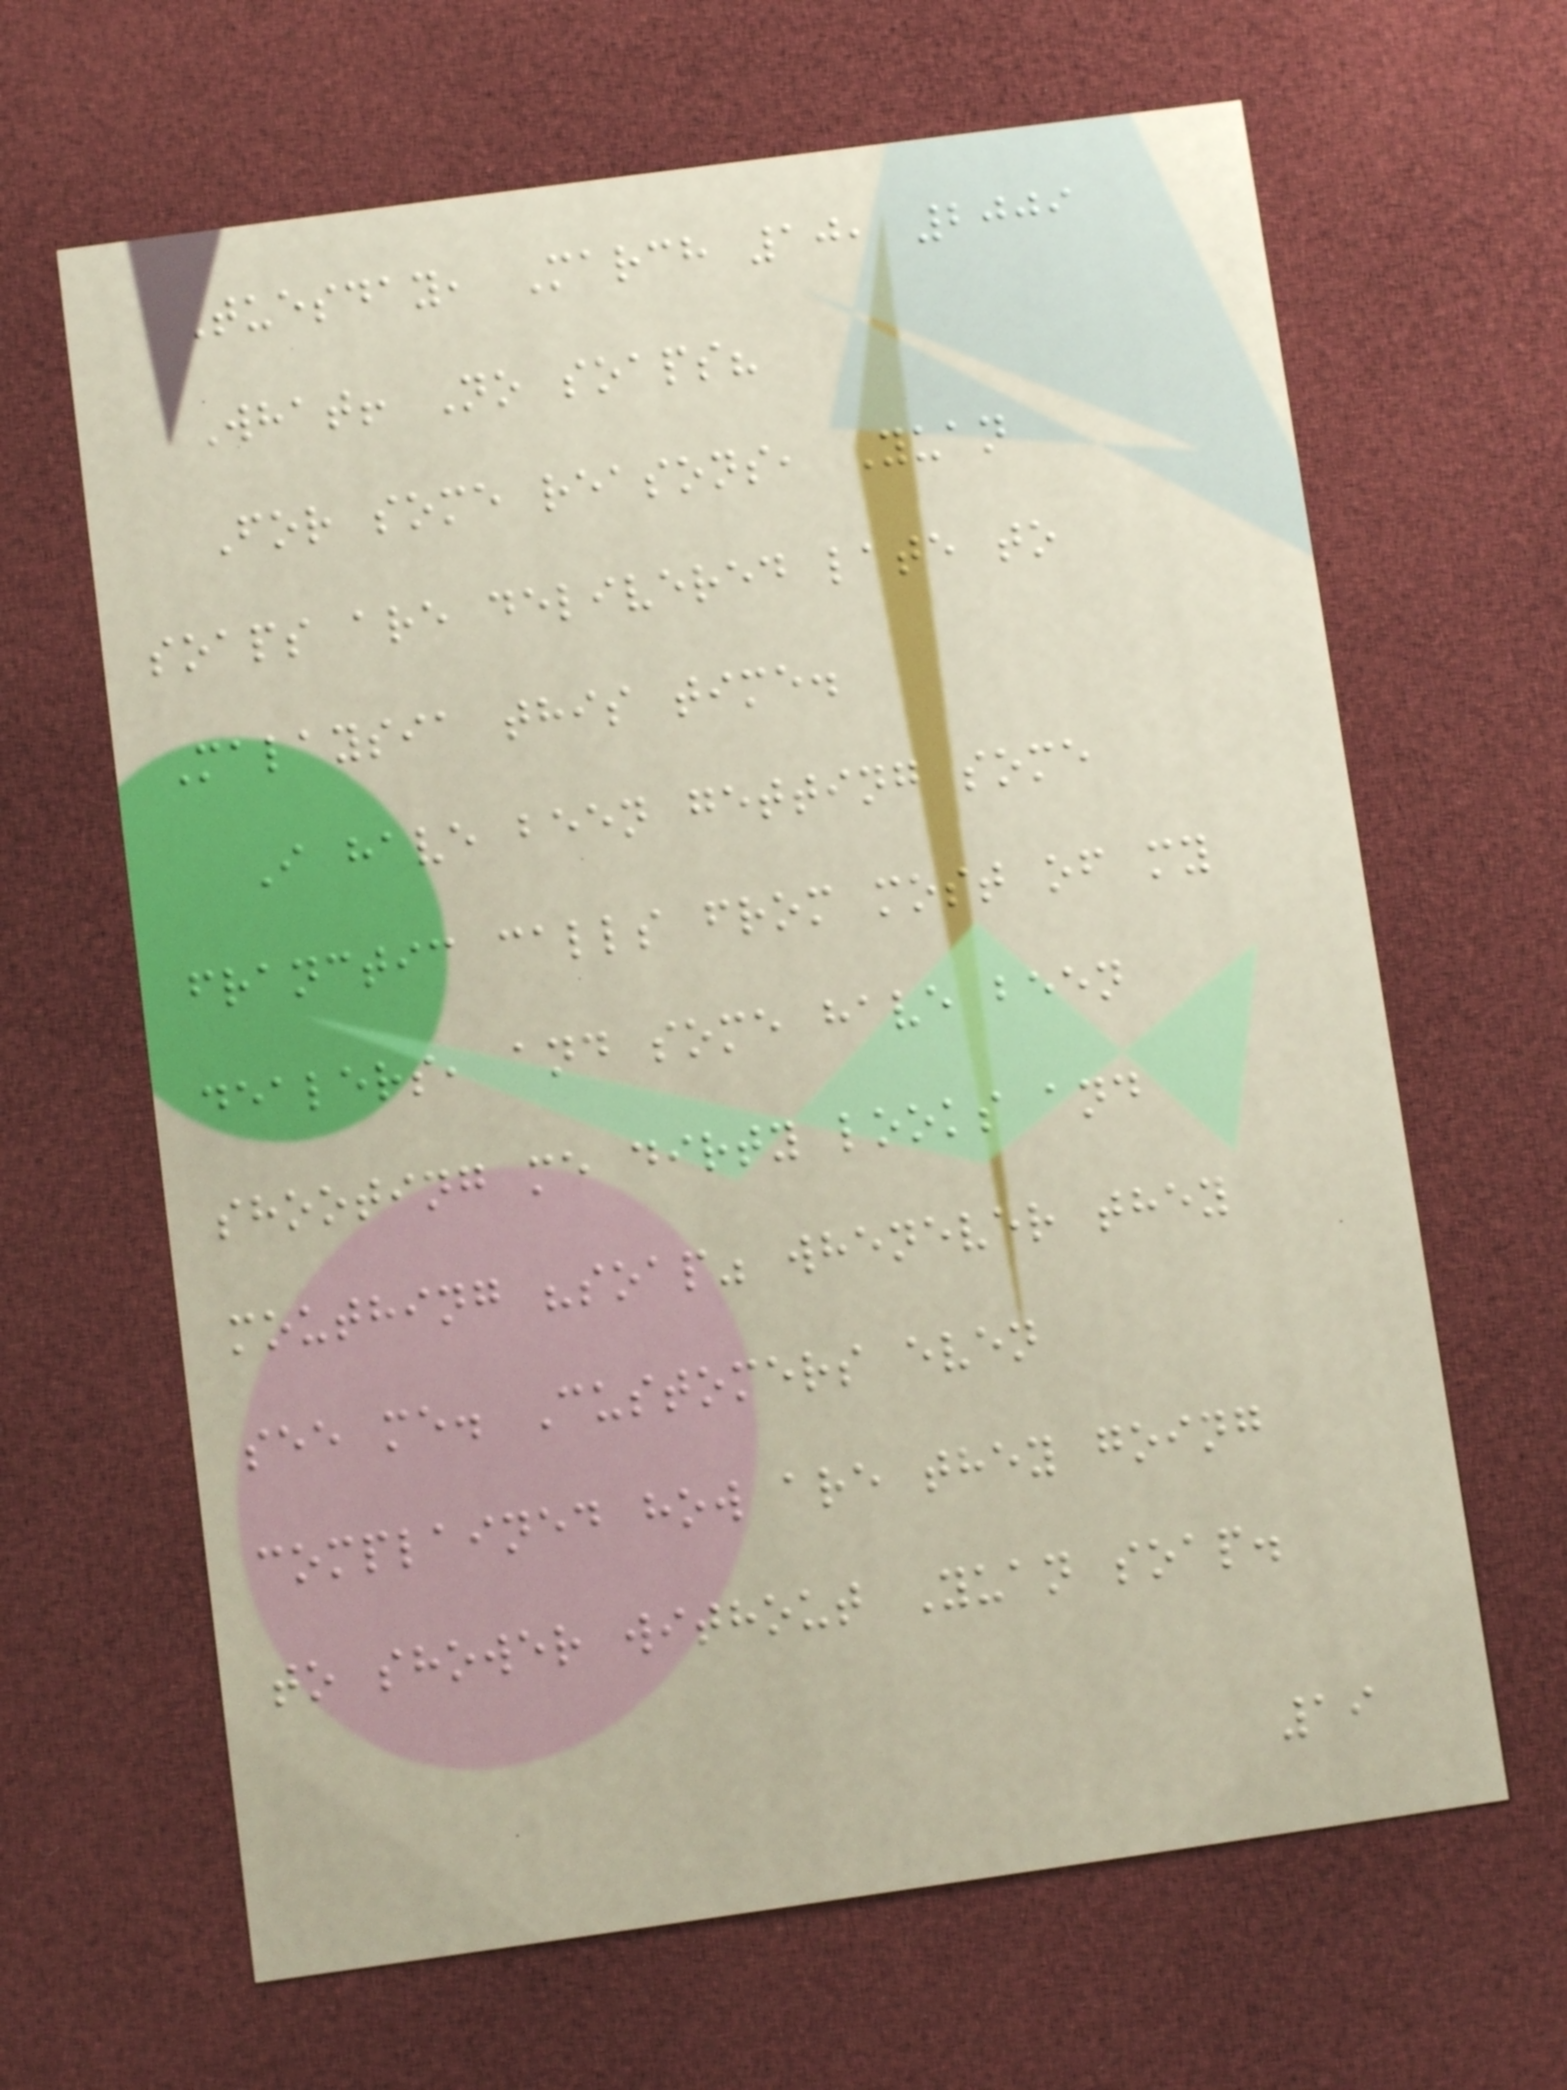Tuesday, March 10, 2009
What! No soaps?
For some reasons, Yuan
soaps are delivered late to
Malaysia this time.
I have been getting some
franctic calls from most of my
dealers, and some have been
shooting me dirty looks and
mouthing "soap" whenever they
see me. Customers even
complained how are they going
to shower without Yuan soap.
19
